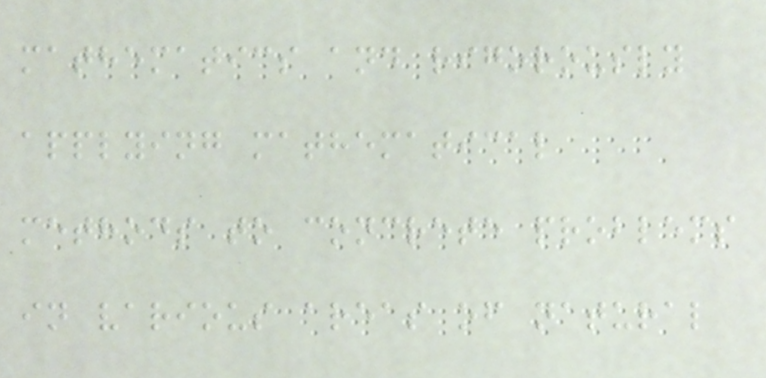mathematics and rigorously
applying mathematical
methods to concrete problems
in various areas of natural
